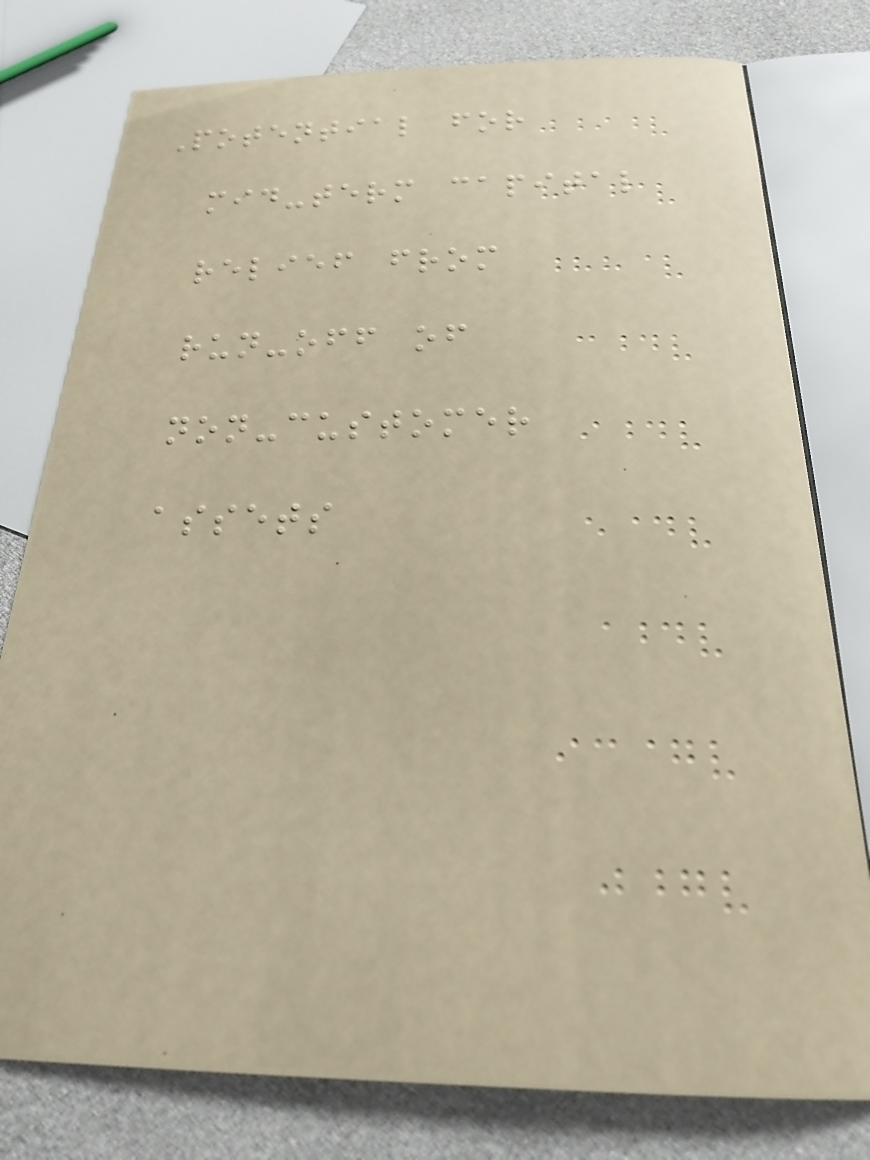Potential for
mid-term capital
relief from
run-off of
non-customer
assets
